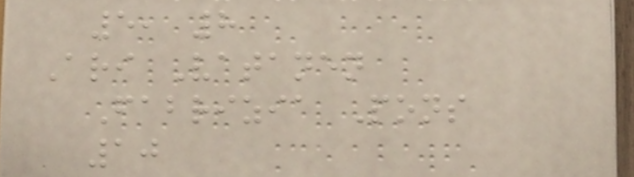5, 8
Ari Vatanen
Fabrizia Pons
10
